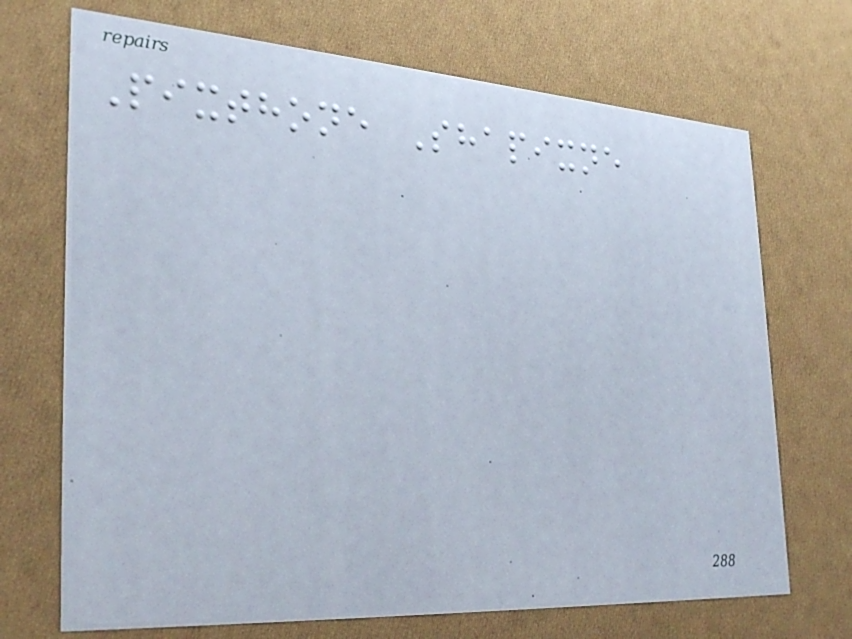Pixthone Shapixne
